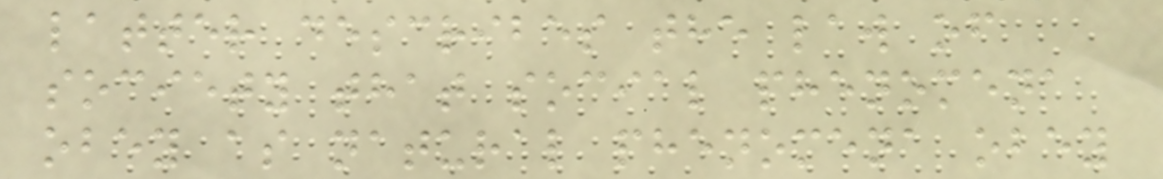latter describes the law of
society that social phenomena
obey as natural phenomena obey
